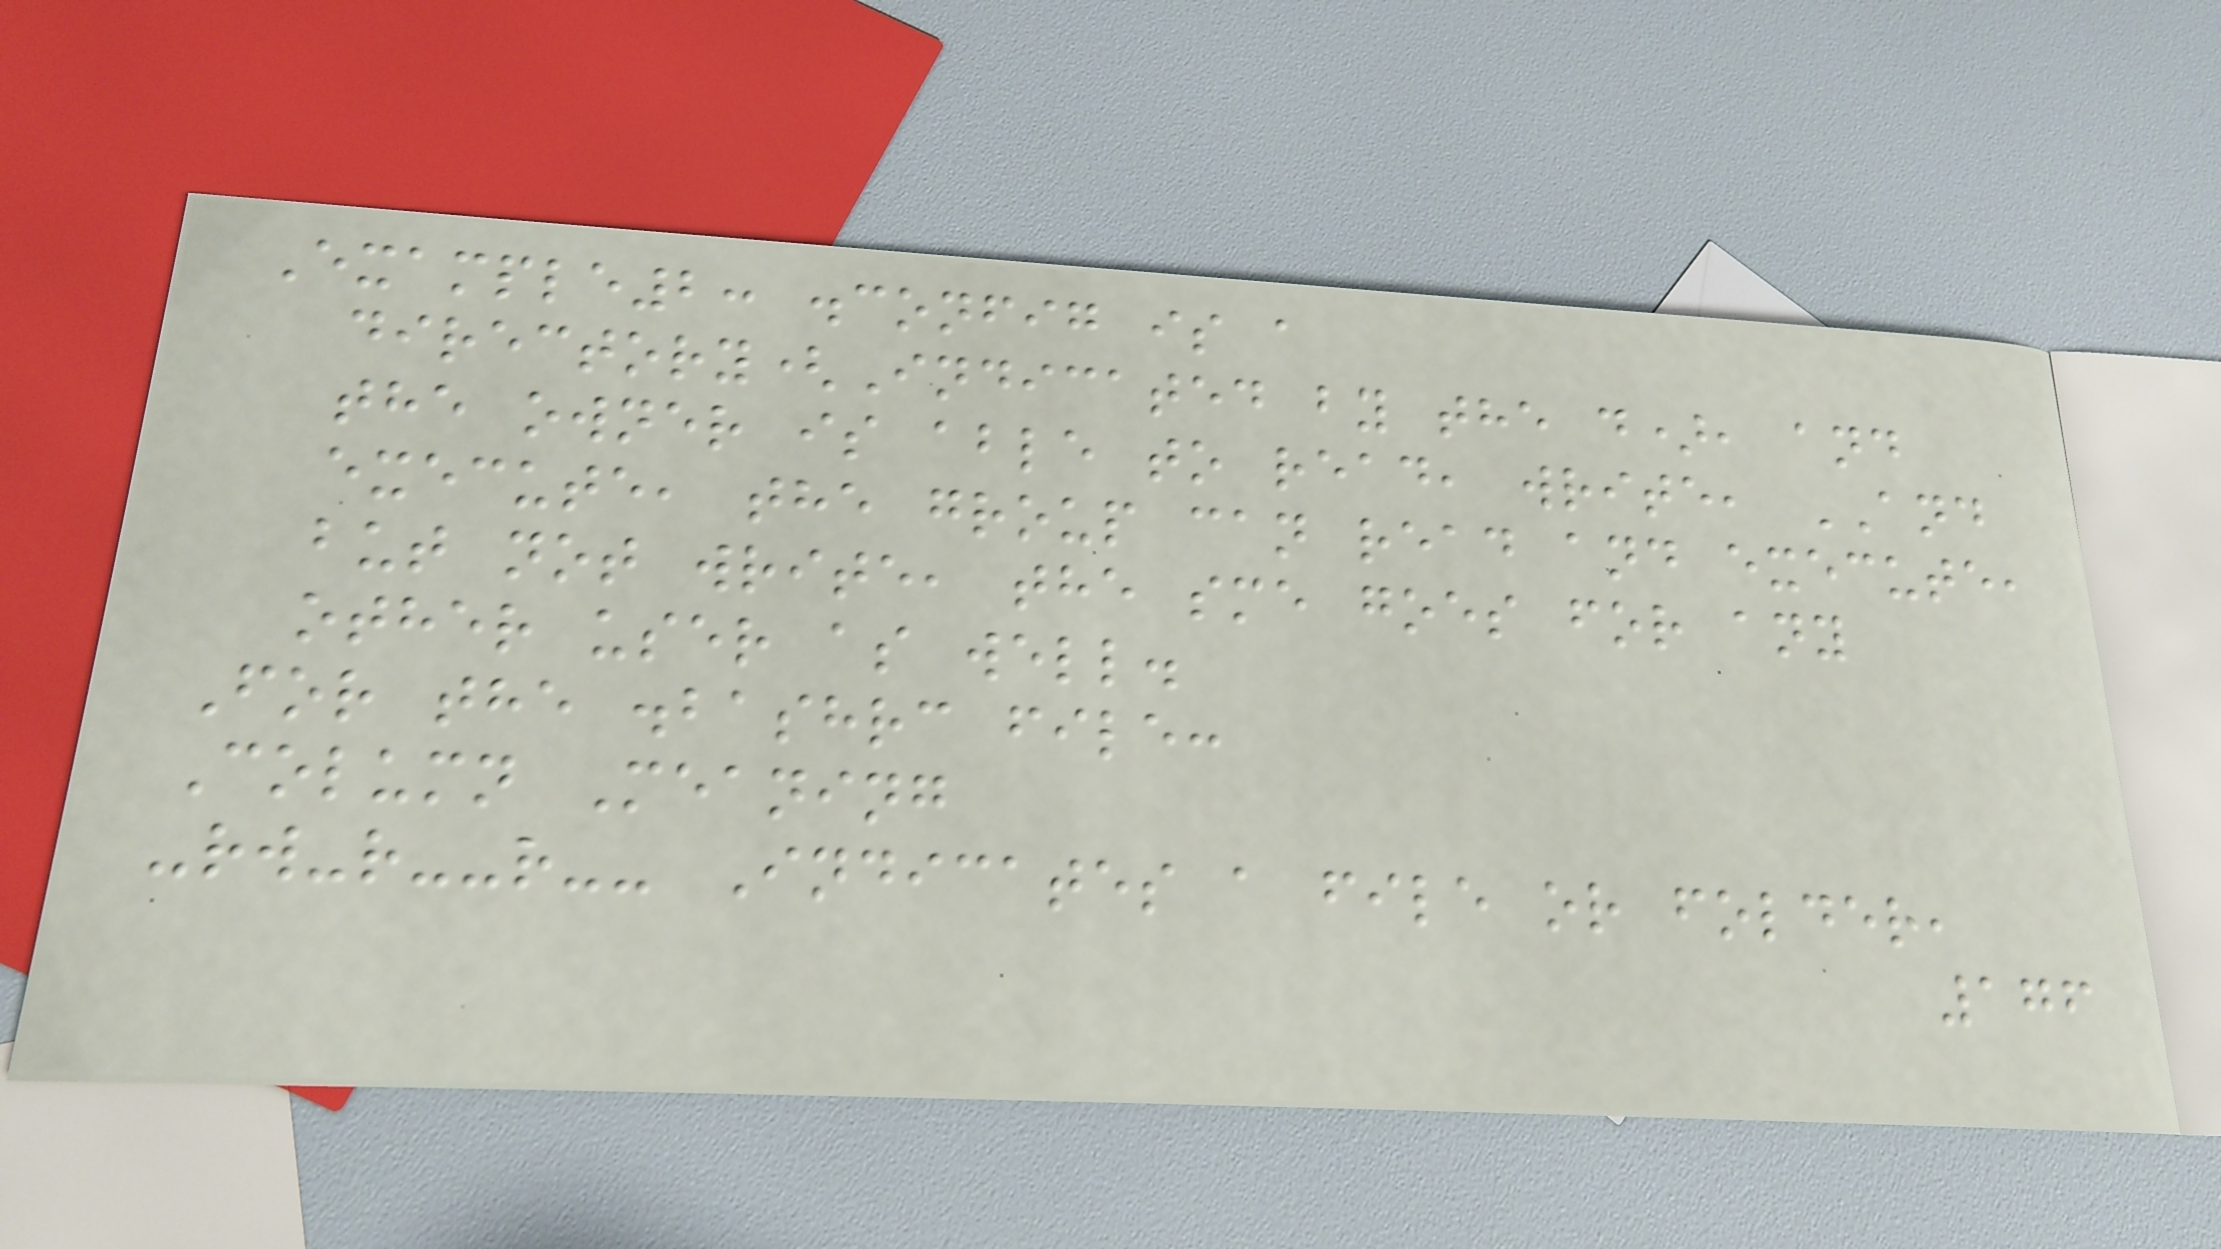Example2: .config is a
directory(Indicated by the d), and
the owner is able to read, write, AND
execute, the group can read and execute,
but not write, the sme goes for any
other user as well.
For the .bashrc file:
Column Meaning
-rw-r--r-- Indicates a file or folder,
176
